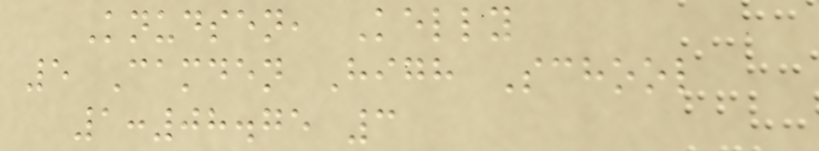Knudsen, Kelly
5 Camden High School
1:08.75 3
